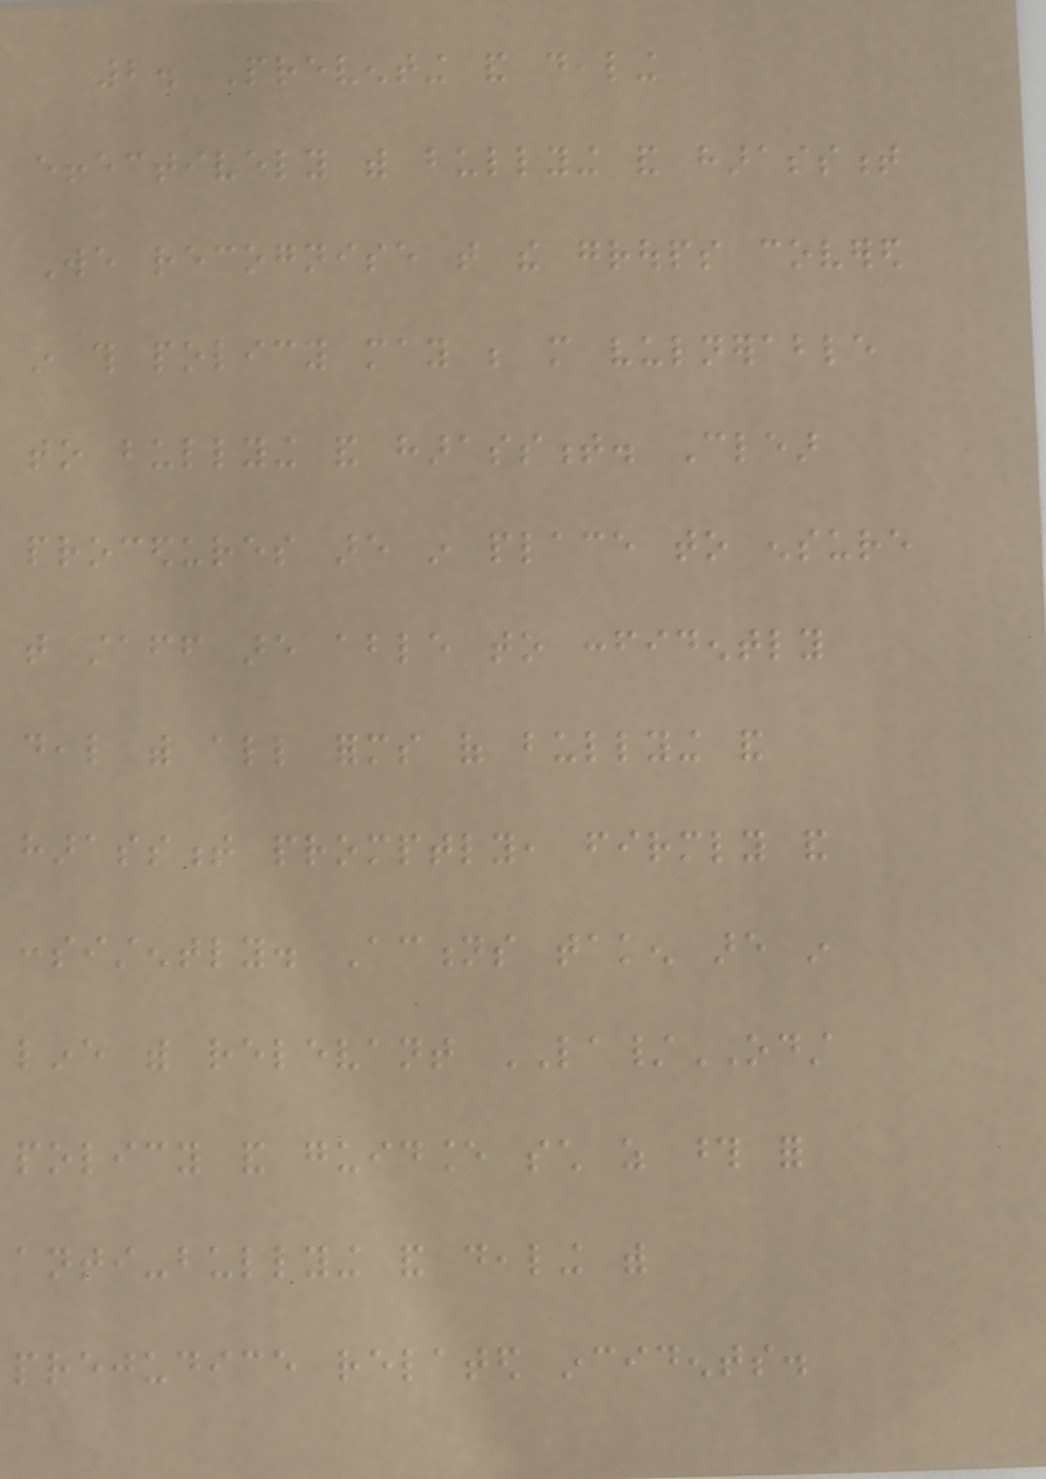2. Preventing and dealing
effectively with bullying and harassment
We recognise that the groups covered
in this policy may be more vulnerable
to bullying and harassment. Clear
procedures are in place to ensure
that staff are able to confidently
deal with all forms of bullying and
harassment promptly, firmly and
consistently. Actions taken are in
line with relevant LA/ODST
policy and guidance such as those for
anti-bullying and dealing with
prejudice related incidents.
